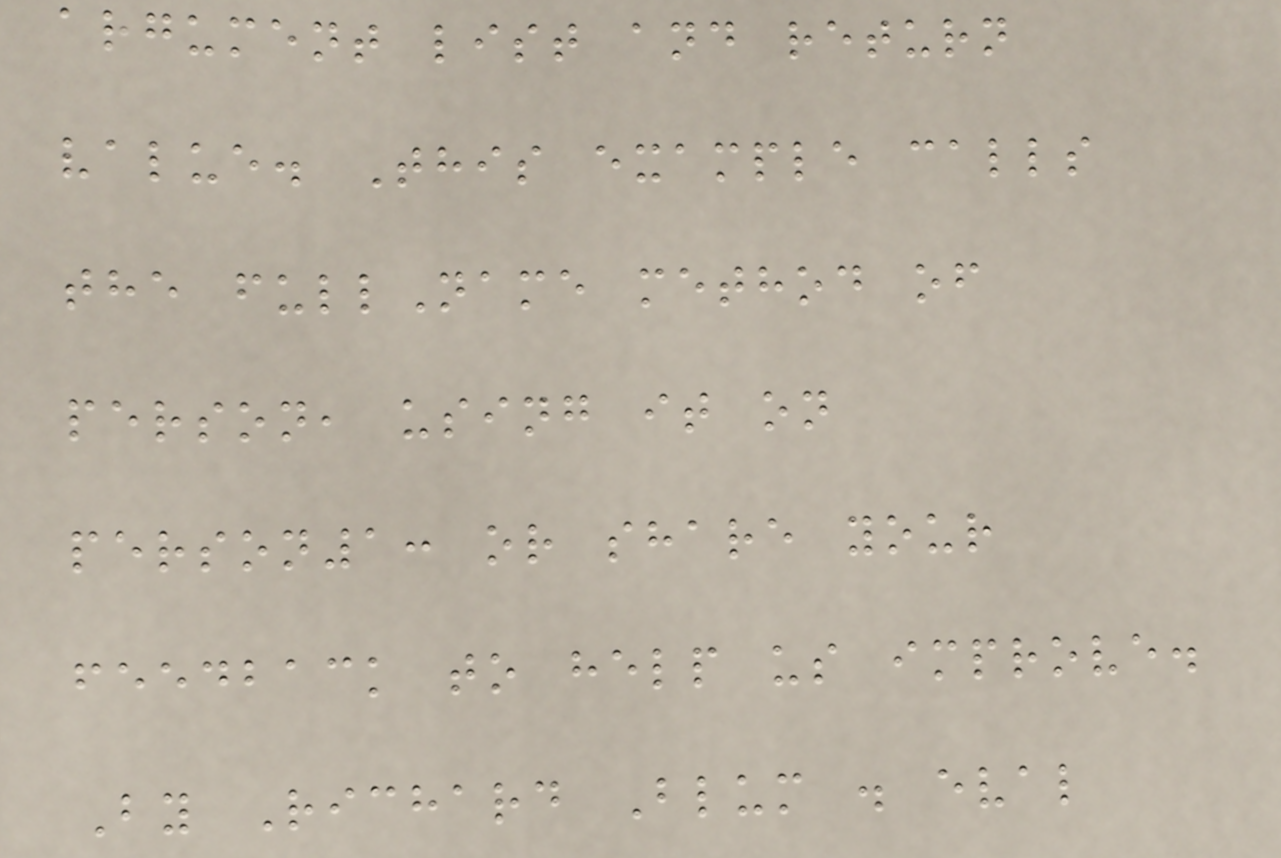argument list and return
value. This example calls
the fullName method of
person, using it on
person1: or share your
feedback to help us improve.
By Richard Blum . eval
